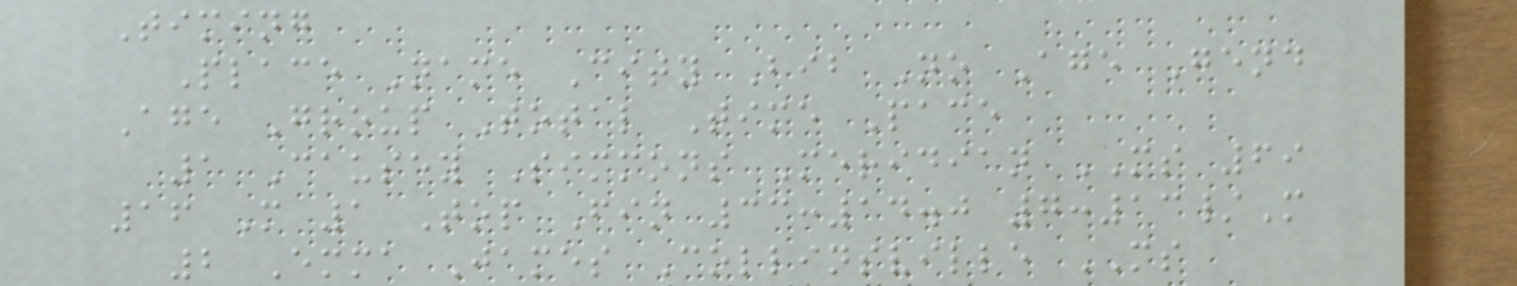Timing
Place Name City Bib No Age Gend
Age Group Total Time Pace
1 Causey Simmons Meridian MS 69
16 M 1 Top Fin 33:14.0 7:13/M
2 Emma James Collinsville MS
